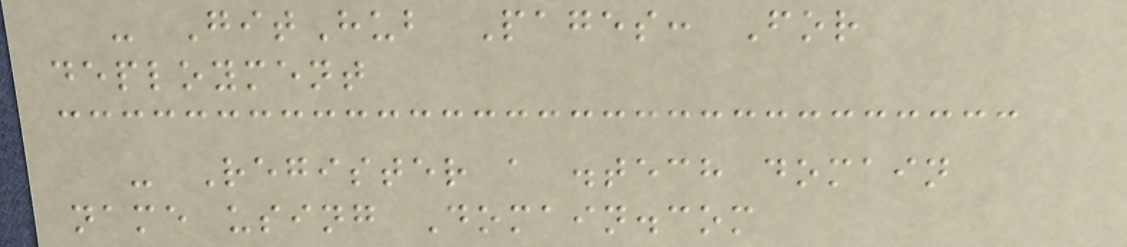- GitHub Pages: For
deployment
- Register a .tech domain
name using Domain.com
